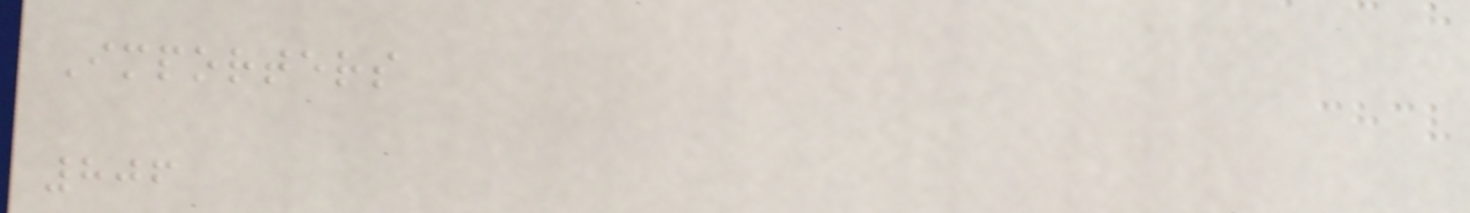Importers
806
